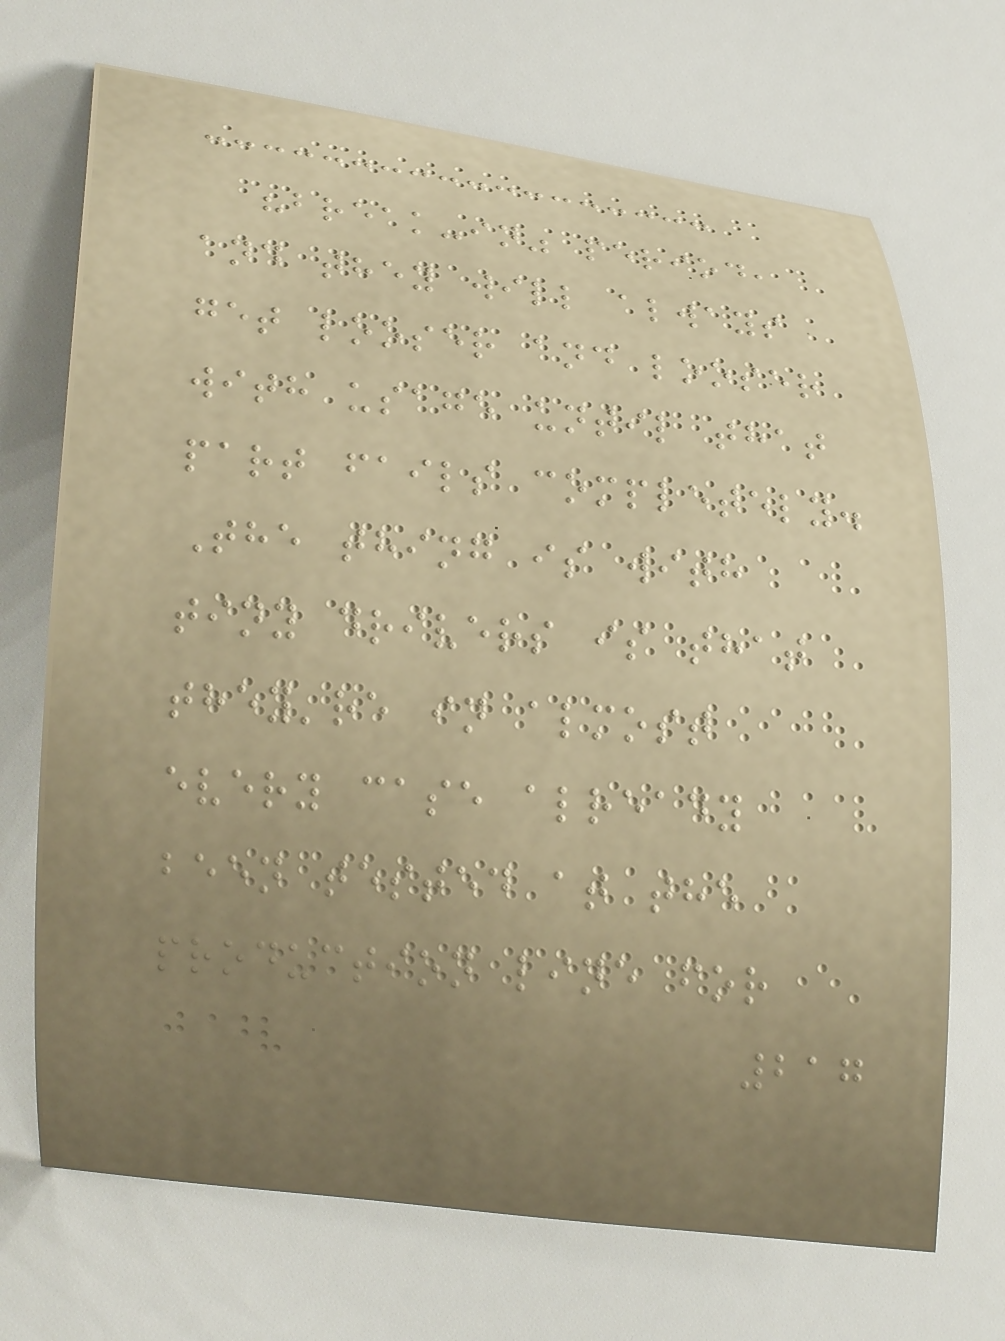"break-in" period,
and they will always
get looser and looser
with usage until that
part fails completely.
The thing is with
tiny drivers is that
they're in almost
every case already
been tested at the
production line for
217
